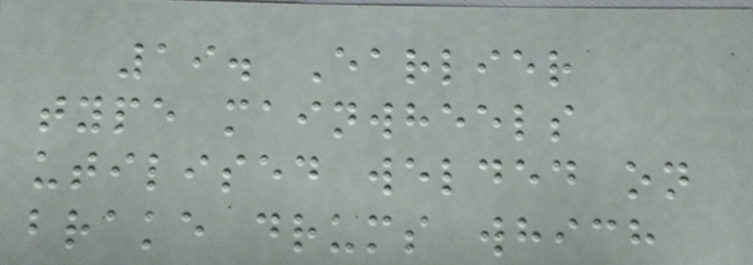19. Earlier
type mainwheels
utilised welded on
brake drums which
